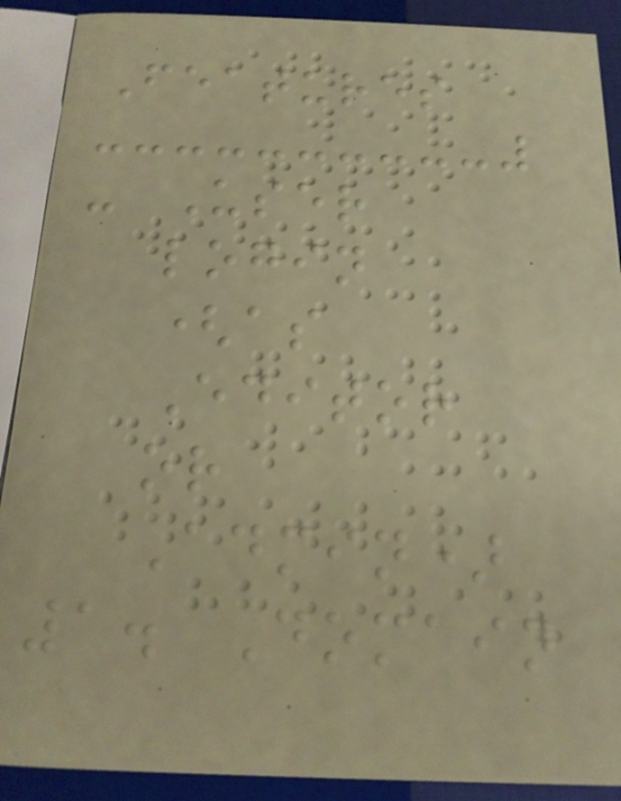Features
- User
login
(as
Editor
or
Admin)
1. Domain
